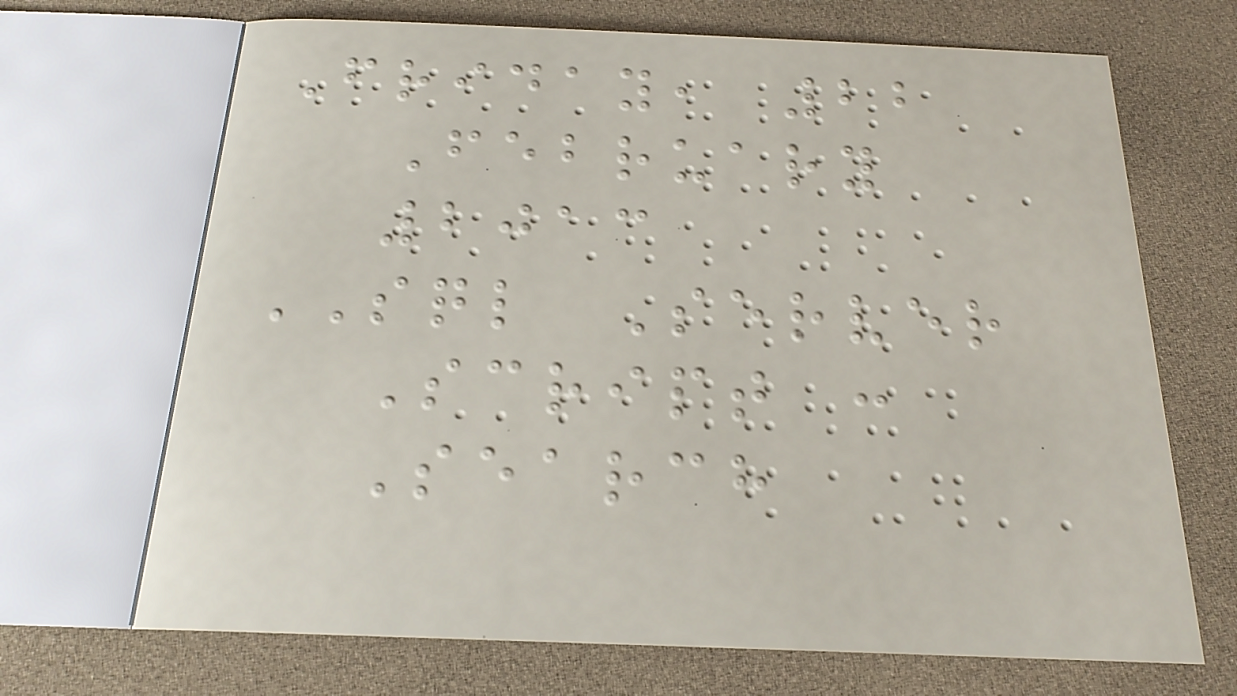Friday, 22
February
2013
SQL Server
Script :
Search
